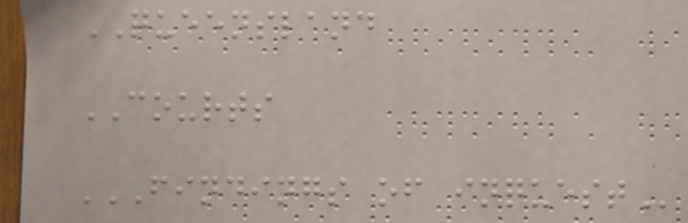QUEENSLAND
COURTS
FINDINGS OF INQUEST
